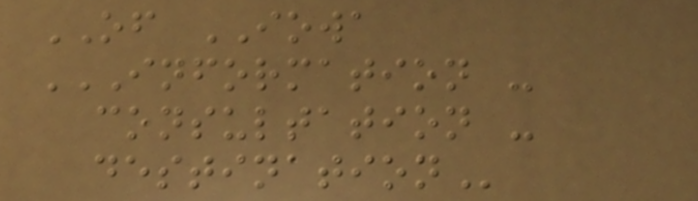OF IOWA
INFORMATION -
CONSULTATION -
DESTINATION
